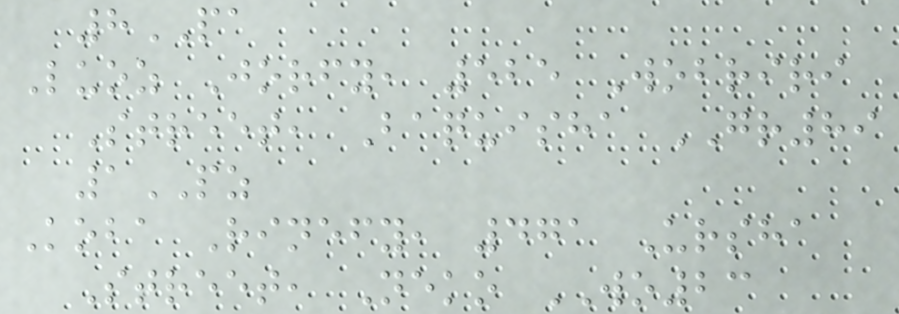8PA
Luoz Jorfy, 525 Wobriri
Street, Baquisha GR89
1PZ
Koba Rinefy, 471 Ursha
Street, Neko WO23
